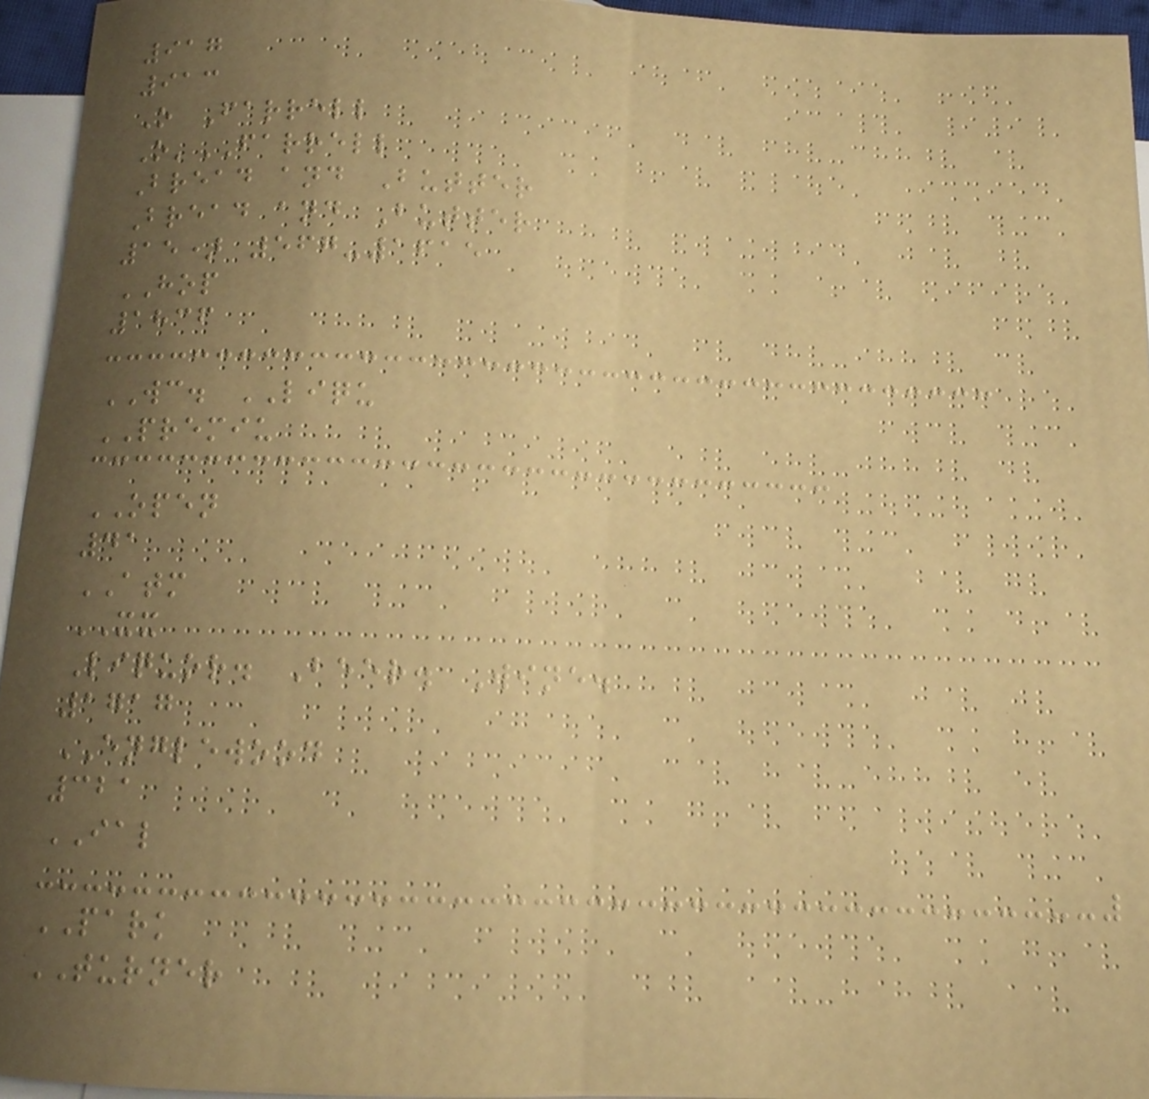917
913
O Farrell
O'FARRELL
Bread and Butter
Bread and Butter
15) 567-1615
HOP
1836
WC. LIQU
PREMIU
OPEN
41
ATM
XX
Liquor. Beer. Wine.
1717
ENGLEWOOD
321
IAL
PARK
TURNER
